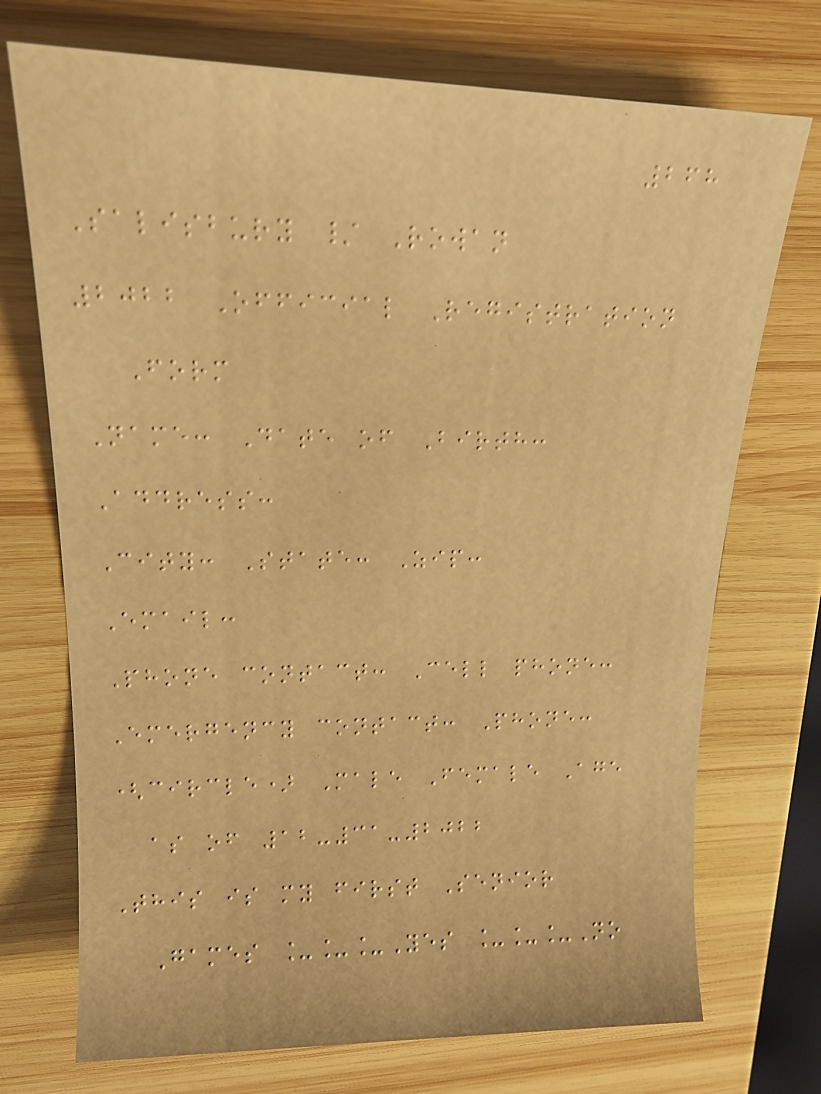268
Salisbury / Rowan
2022 Official Registration
Form
Name: Date of Birth:
Address:
City: State: Zip:
Email:
Phone contact: Cell phone:
Emergency contact: Phone:
(circle) Male Female Age
as of 12-31-2022
This is my first Senior
Games ___Yes ___No
